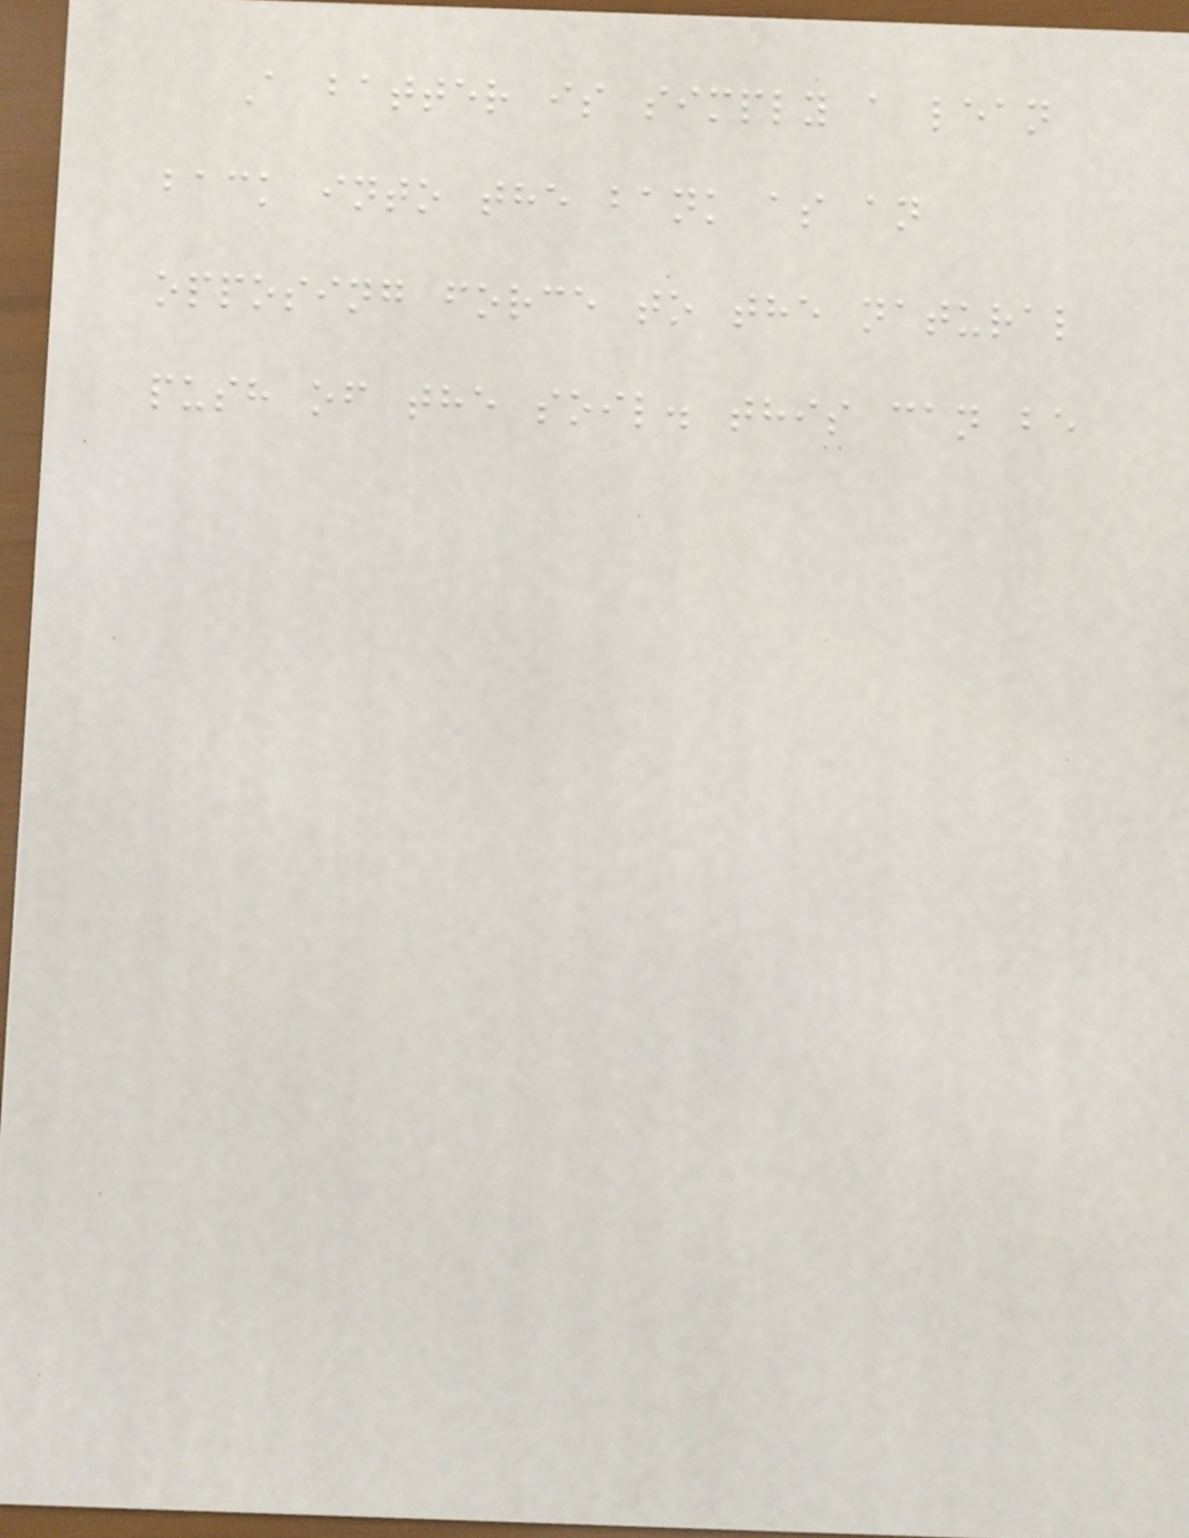A batter is simply a lean
back into the bank as an
opposing force to the natural
push of the soil. this can be
